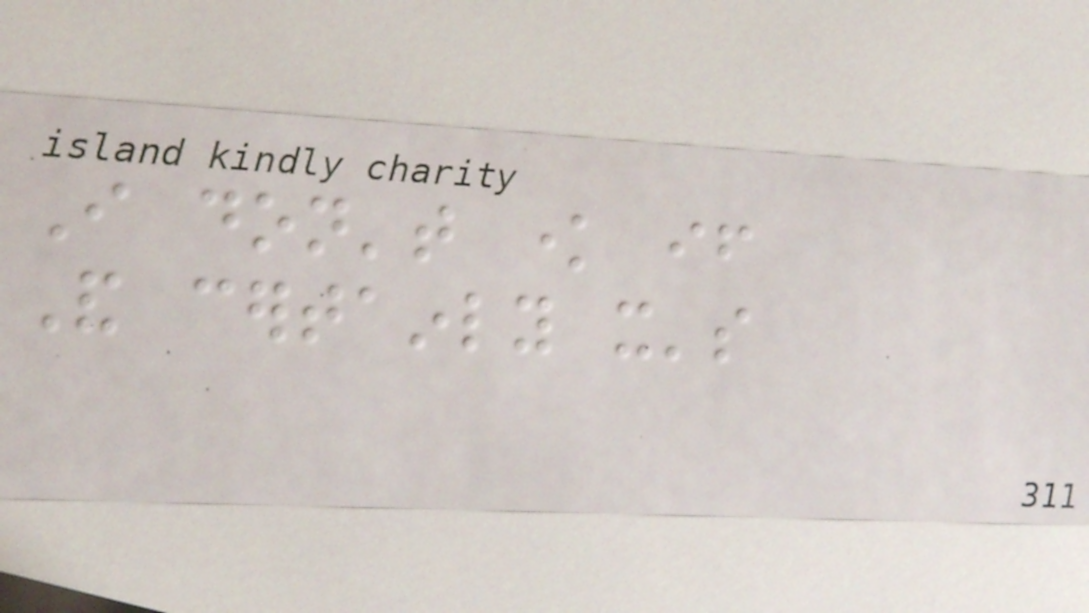I don't know if
And certainly it's
